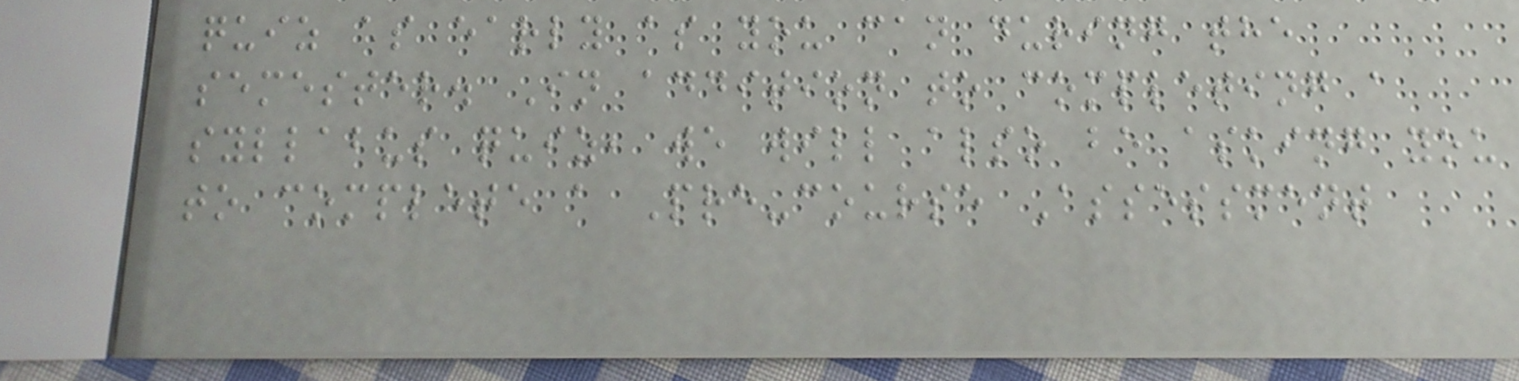quiz as early as you can during the
semester. In addition to completing a
syllabus quiz, we will also be asking you
to complete a Pre-course Assessment
